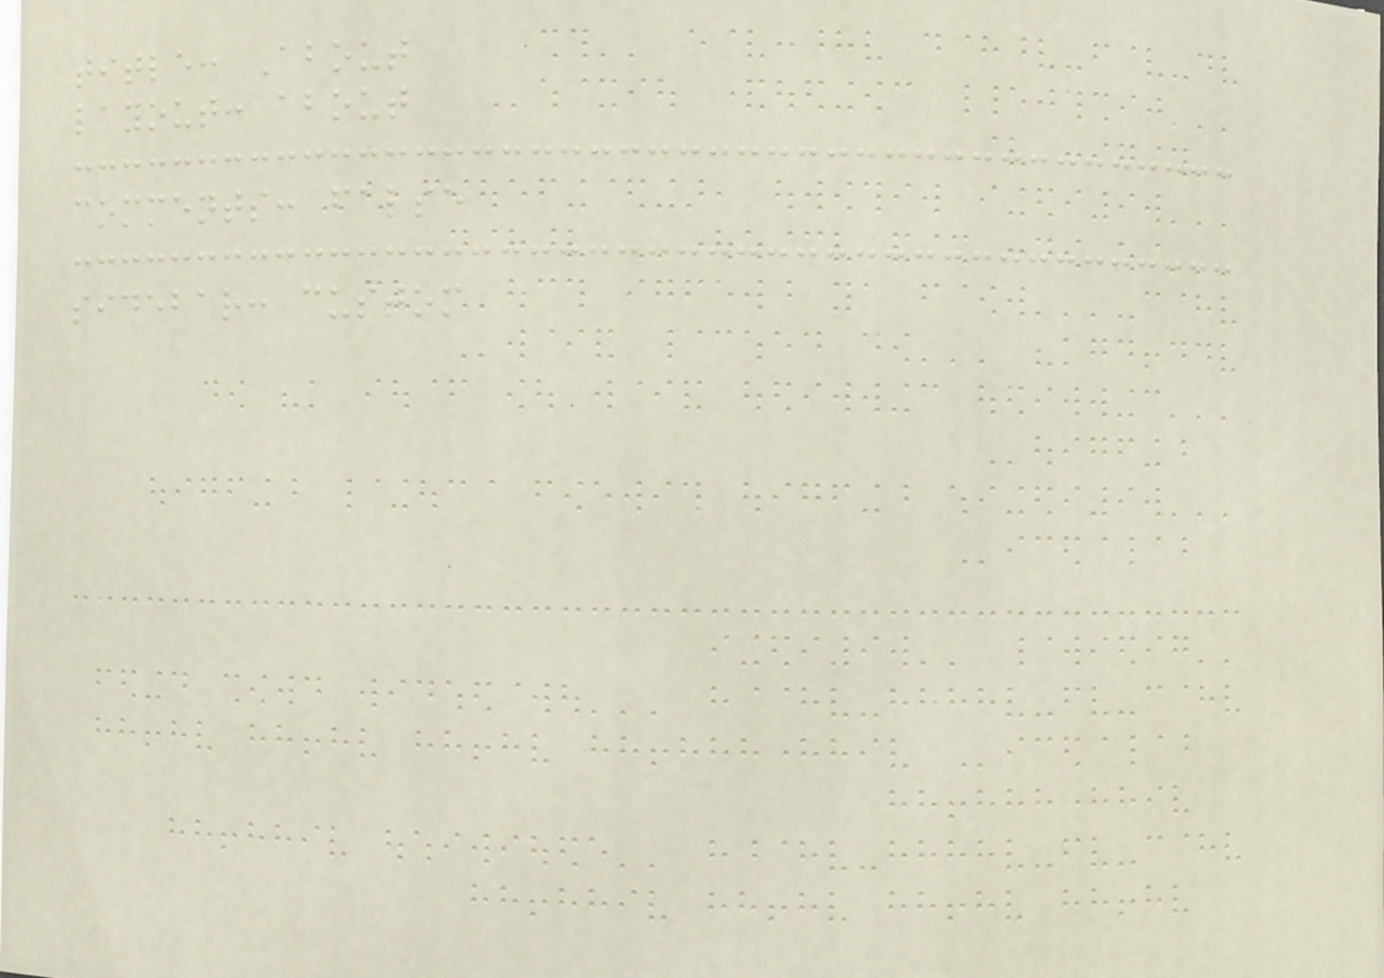title: About
layout: about
comments: false
sidebar: custom
